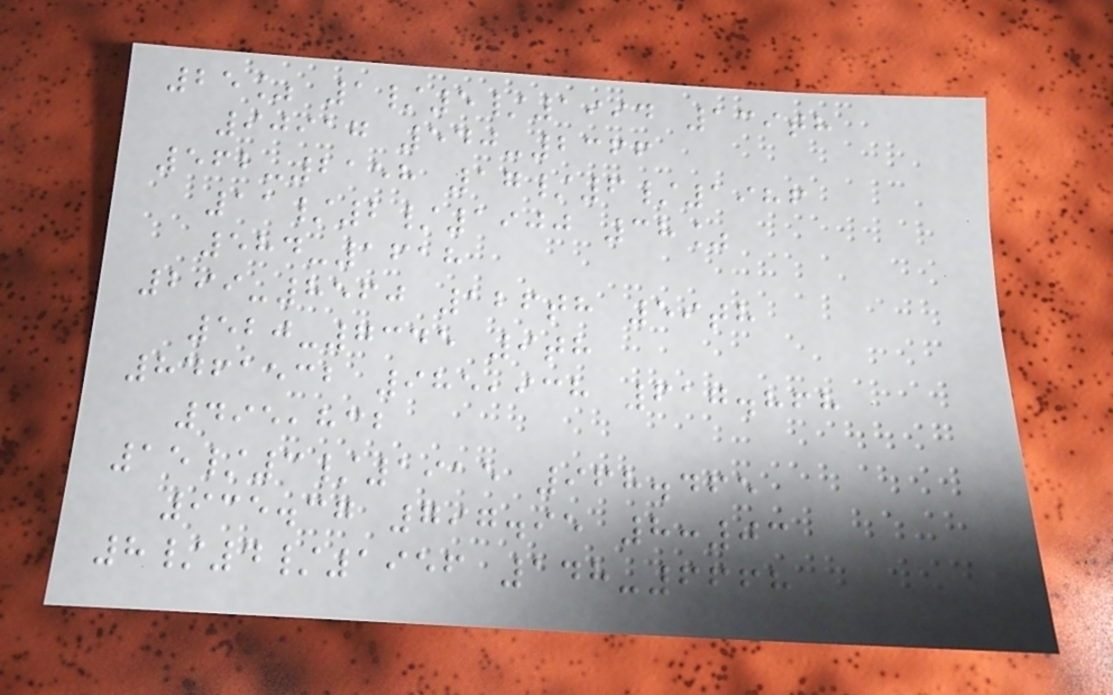25% 1/5/1994 139th
90917 540-2366
562-2158 17/6/1986
11/2/1900 38%
584-1618
299-8560 126th 59th
520-7345 9th
8461532 985,938 617.868
495,832
15/3/1915 968.465
935.37 797.95 8:03
8/4/1956 148-6668
